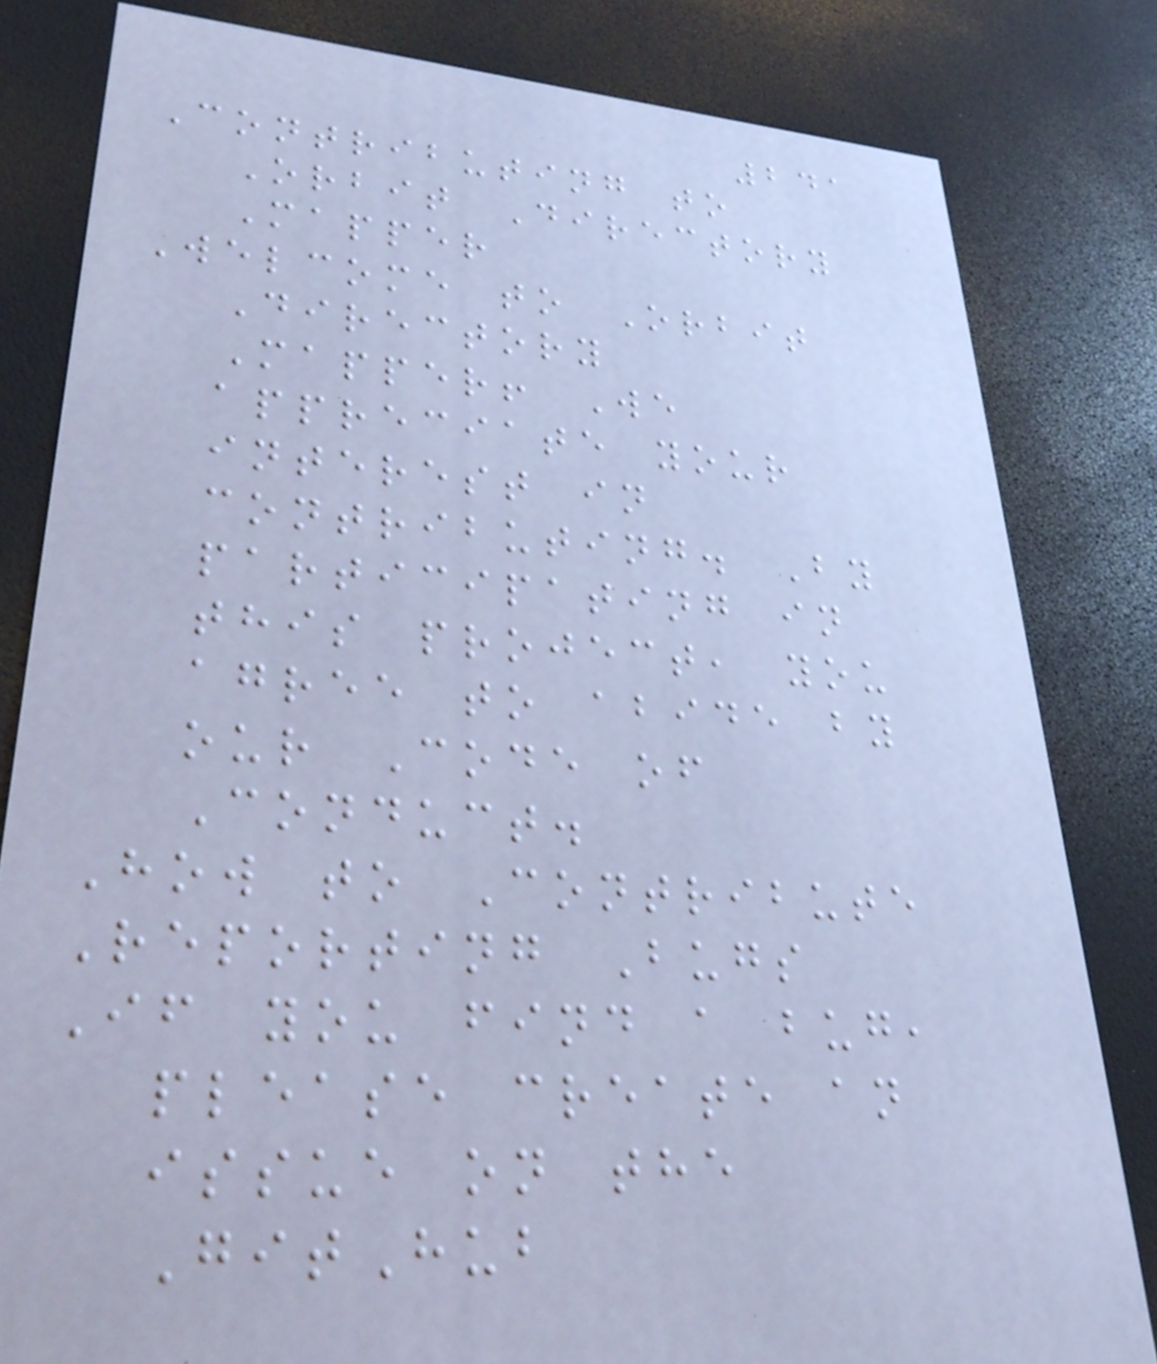241
Contributing to
Orbit Directory
Mapper
Welcome to Orbit
Directory
Mapper! We
appreciate your
interest in
contributing. By
participating in
this project, you
agree to abide by
our Code of
Conduct.
How to Contribute
Reporting Bugs
If you find a bug,
please create an
issue on the
GitHub
